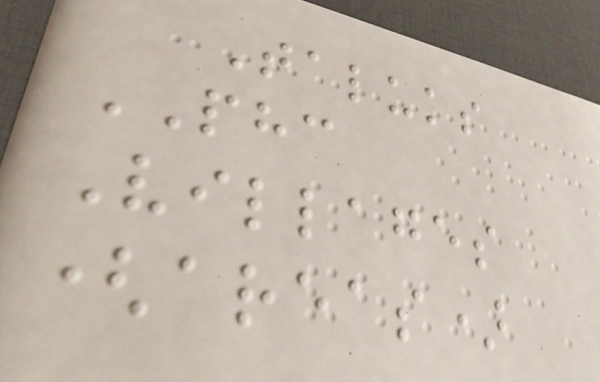Taluks
PHC
Villages
(areas)
